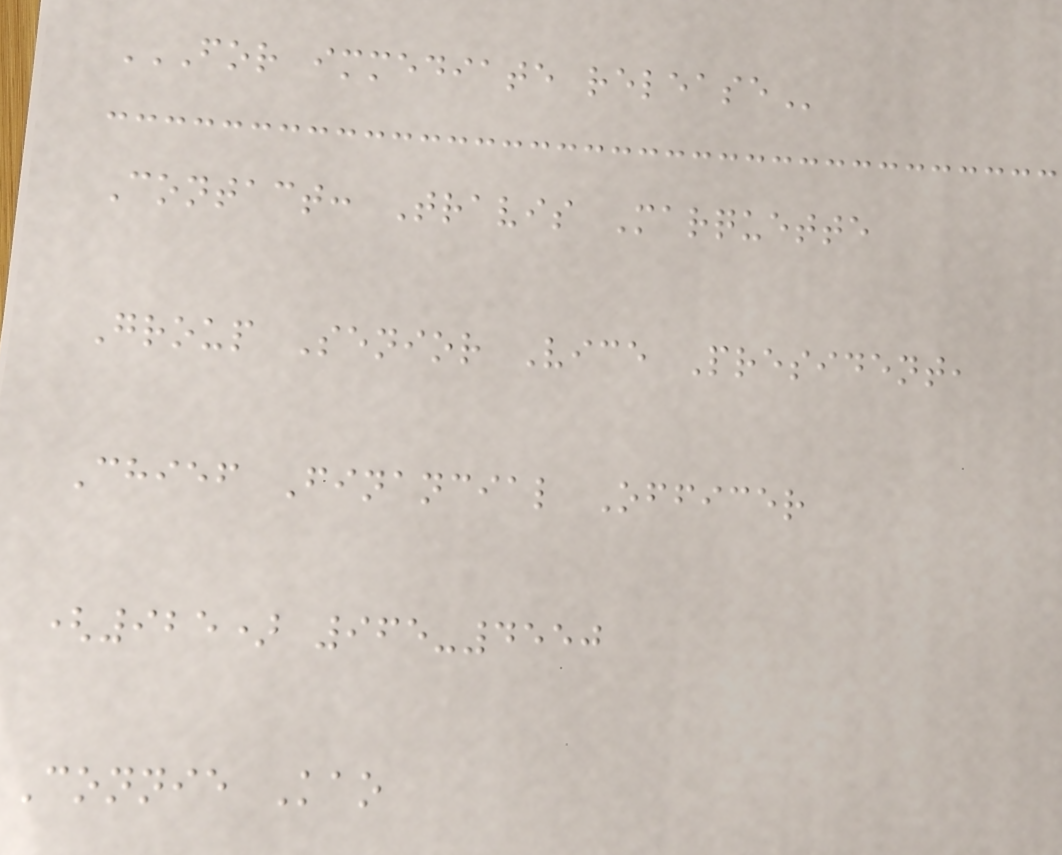FOR IMMEDIATE RELEASE
Contact: Travis Marquette
Group Senior Vice President,
Chief Financial Officer
(925) 965-4550
Connie Kao
